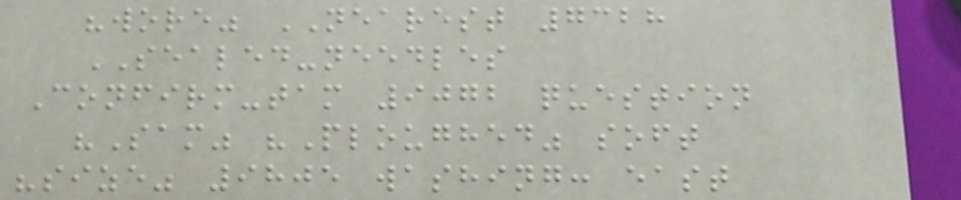"wore" NEAREST 7328
SEALED-needles
Confirm-tam 9072 question
"Sam" "Ploughed" soft
"size" 9805 washing: east
